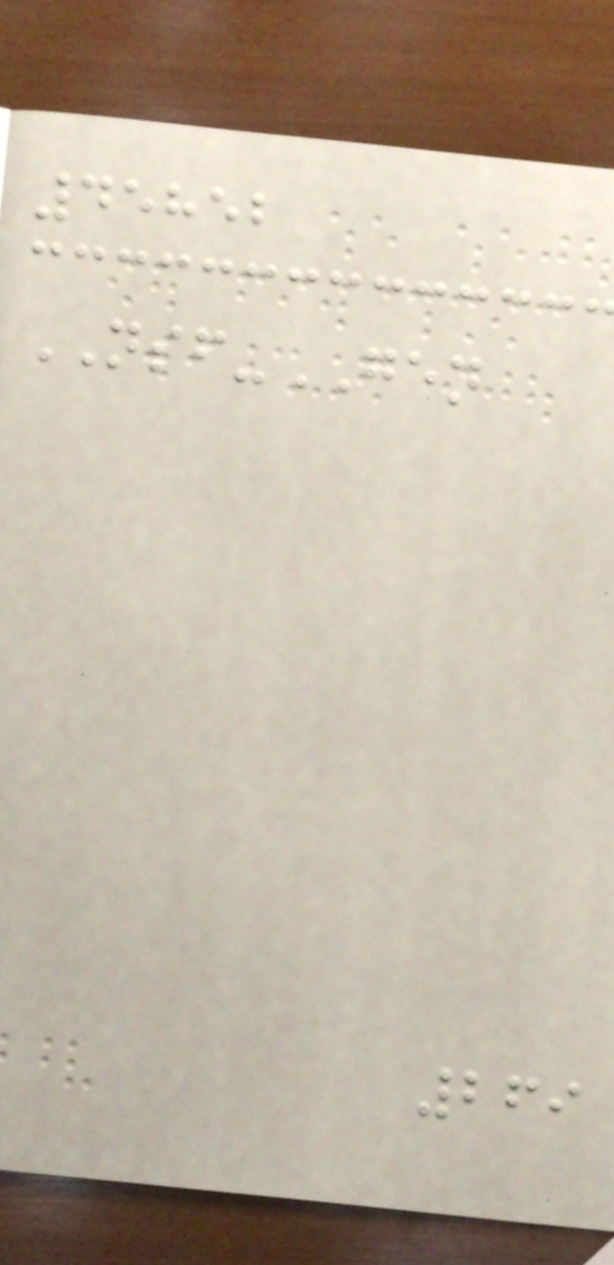45852
NSF-GEN
269
